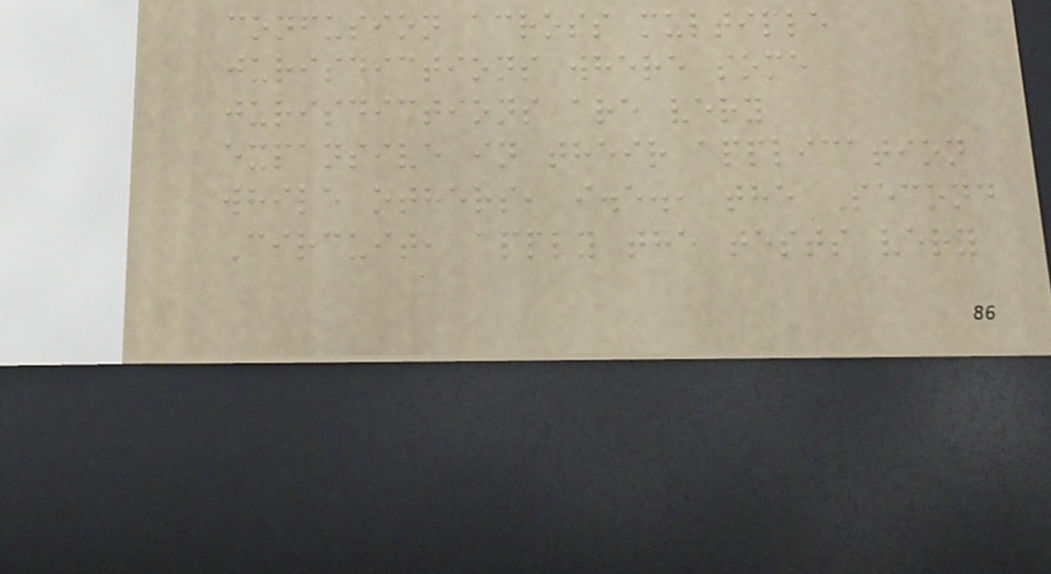confusion across multiple
jurisdictions where some
jurisdictions are very
expansive in their application
while others, i.e., the Second
Circuit, apply the tests very
